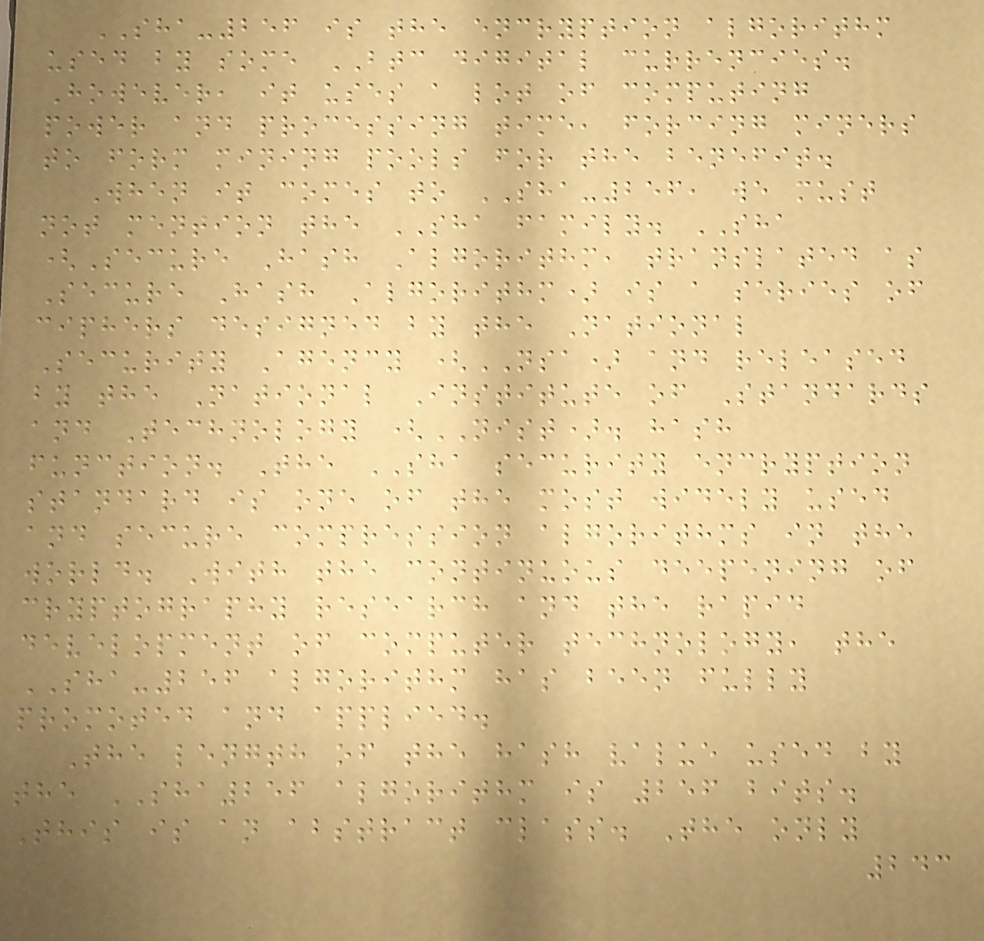SHA-256 is the encryption algorithm
used by some BTC digital currencies.
However, it uses a lot of computing
power and processing time, forcing miners
to form mining pools for the benefit.
When it comes to SHA-256, we must
not mention the SHA family. SHA
(Secure Hash Algorithm, translated as
Secure Hash Algorithm) is a series of
ciphers designed by the National
Security Agency (NSA) and released
by the National Institute of Standards
and Technology (NIST). hash
function. The SHA security encryption
standard is one of the most widely used
and secure compression algorithms in the
world. With the continuous deepening of
cryptography research and the rapid
development of computer technology, the
SHA-256 algorithm has been fully
promoted and applied.
The length of the hash value used by
the SHA256 algorithm is 256 bits.
This is an abstract class. The only
243
